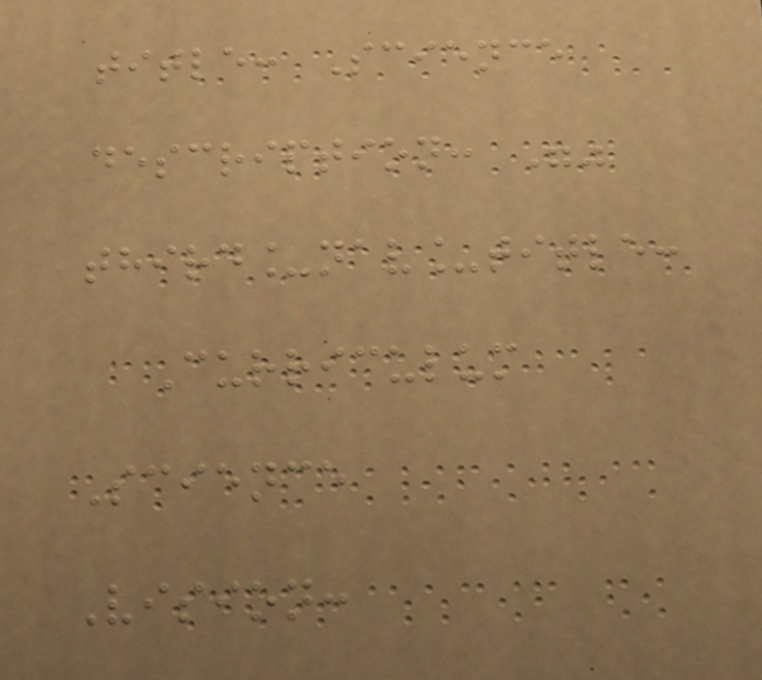title: Science
description: ""
third_nav_title:
Curriculum
Science
Vision:
